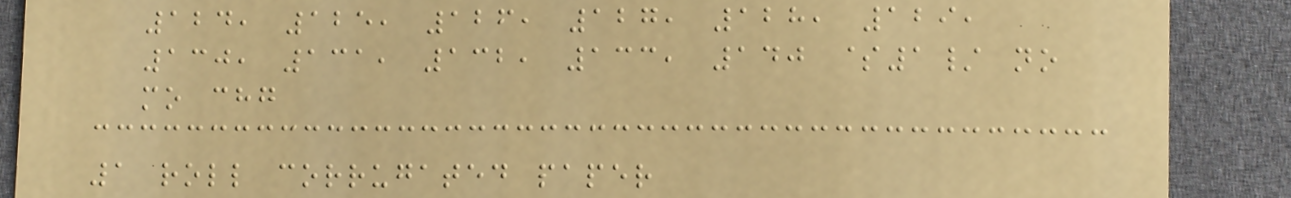124, 125, 126, 127, 128, 129,
130, 131, 132, 133, 140 $1/ no
mo chg
1 roll corrugated paper
